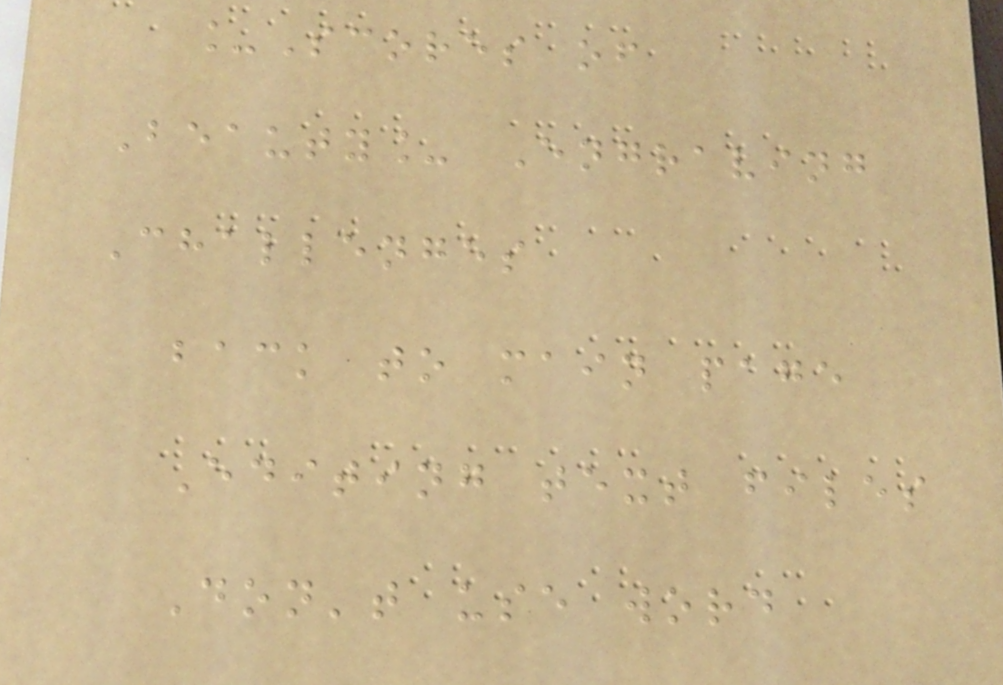_Scores of
Beauty_ Engraving
Challenges
back to main page
Editing text files
Don't use word
